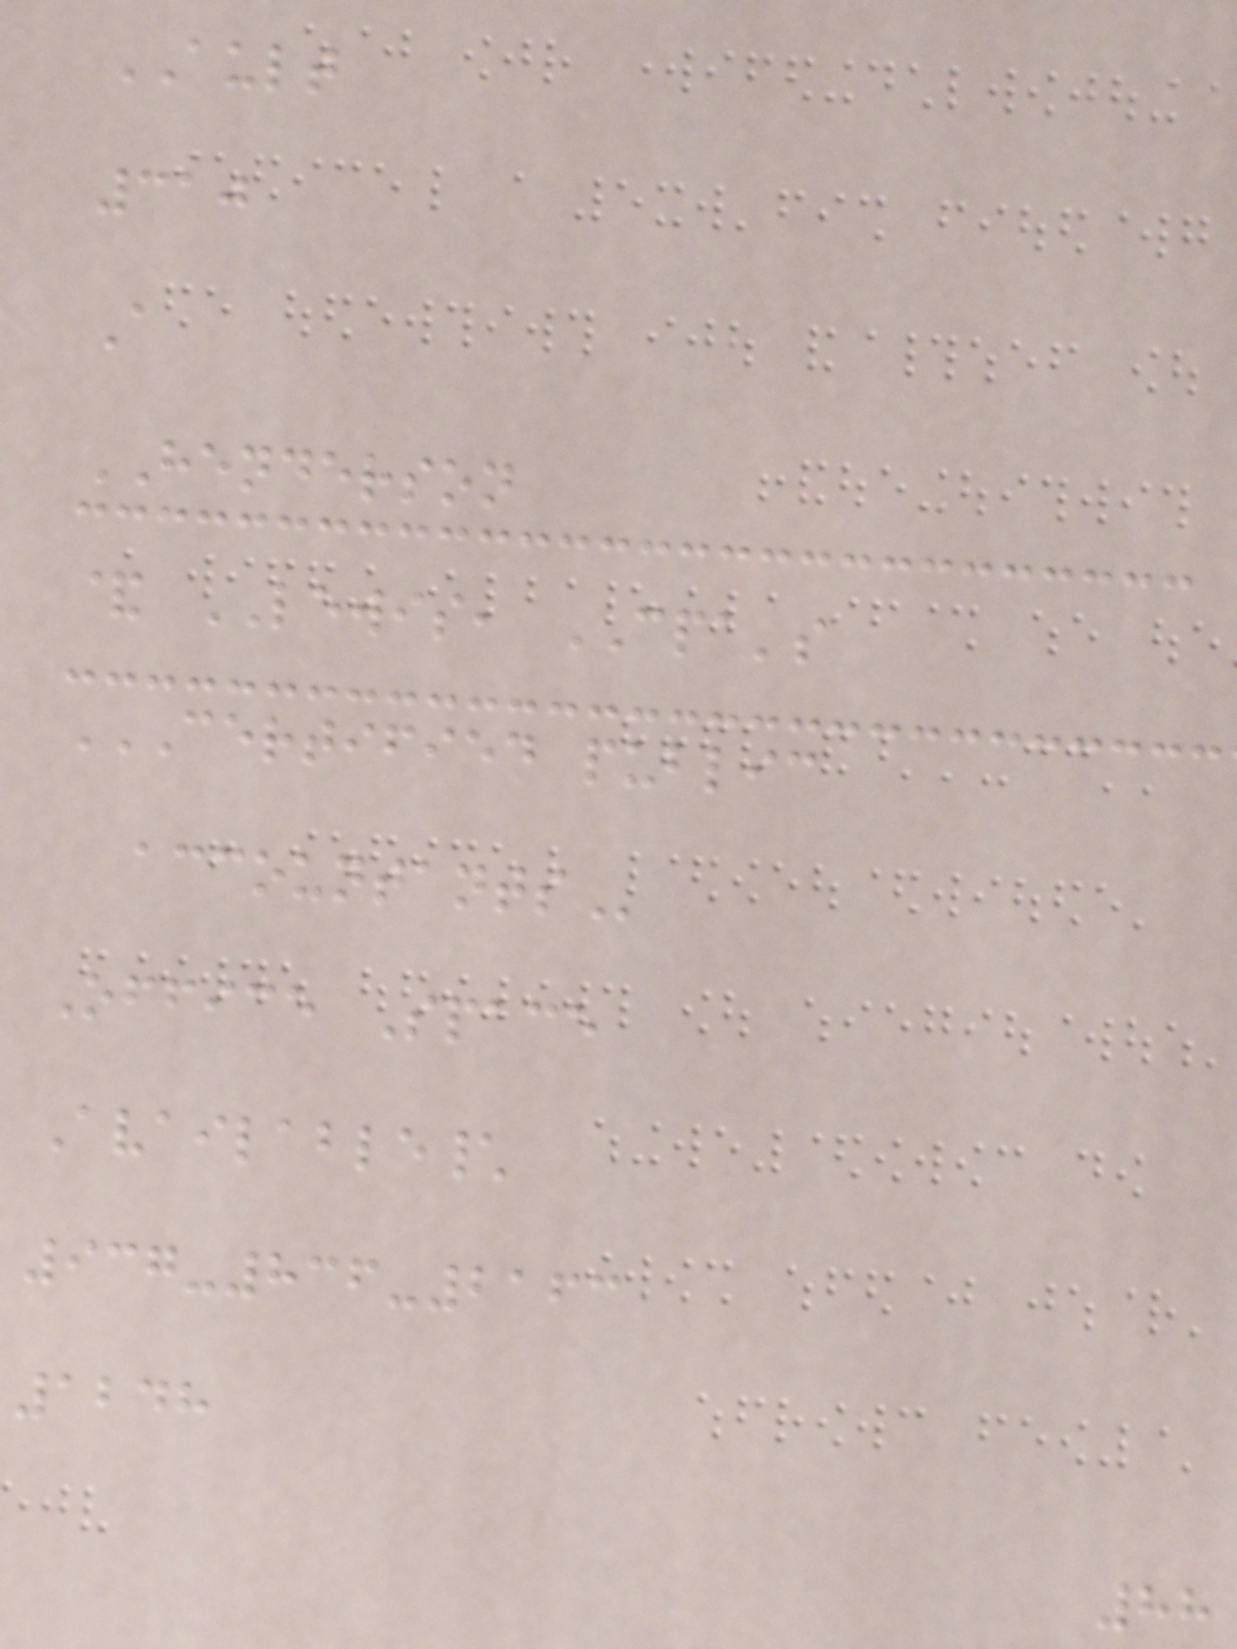AULT
310
A
HENDERSON
& LEWIS, CPA's
CERTIFIED PUBLIC
Office Space
Available\
937-836-2163
1248
88
